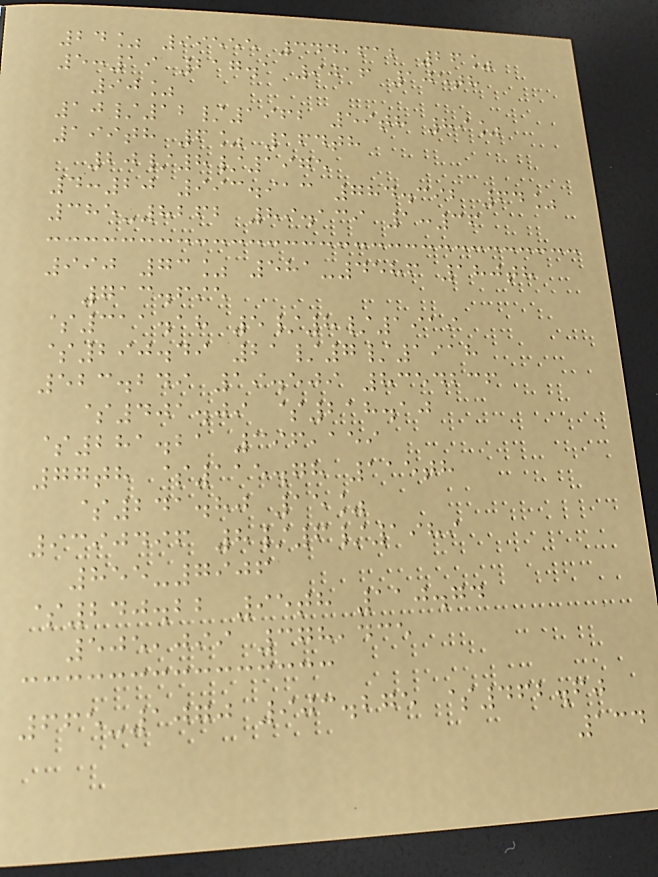24% 99555 344,612 26%
5:19 217.1 9016 105th
90%
10/12/1962 59th 89%
199th 6% 164th
20/8/1975
4:20 993.913 784.392 64%
385-8262 89.139 1:36
990 73% 581-4586 180th
713.695
$311.18 5/8/1919
$290.49 21/7/1918
523.249 19.509 8354236
$401.09 $218.10
$281.21 396,159
77th $115.78 115th
$241.80 15%
9390496 8/6/1989
855-7906
$240.22 95th 110.74
505,099 378,435
665-1070 903.275 $462.60
134
